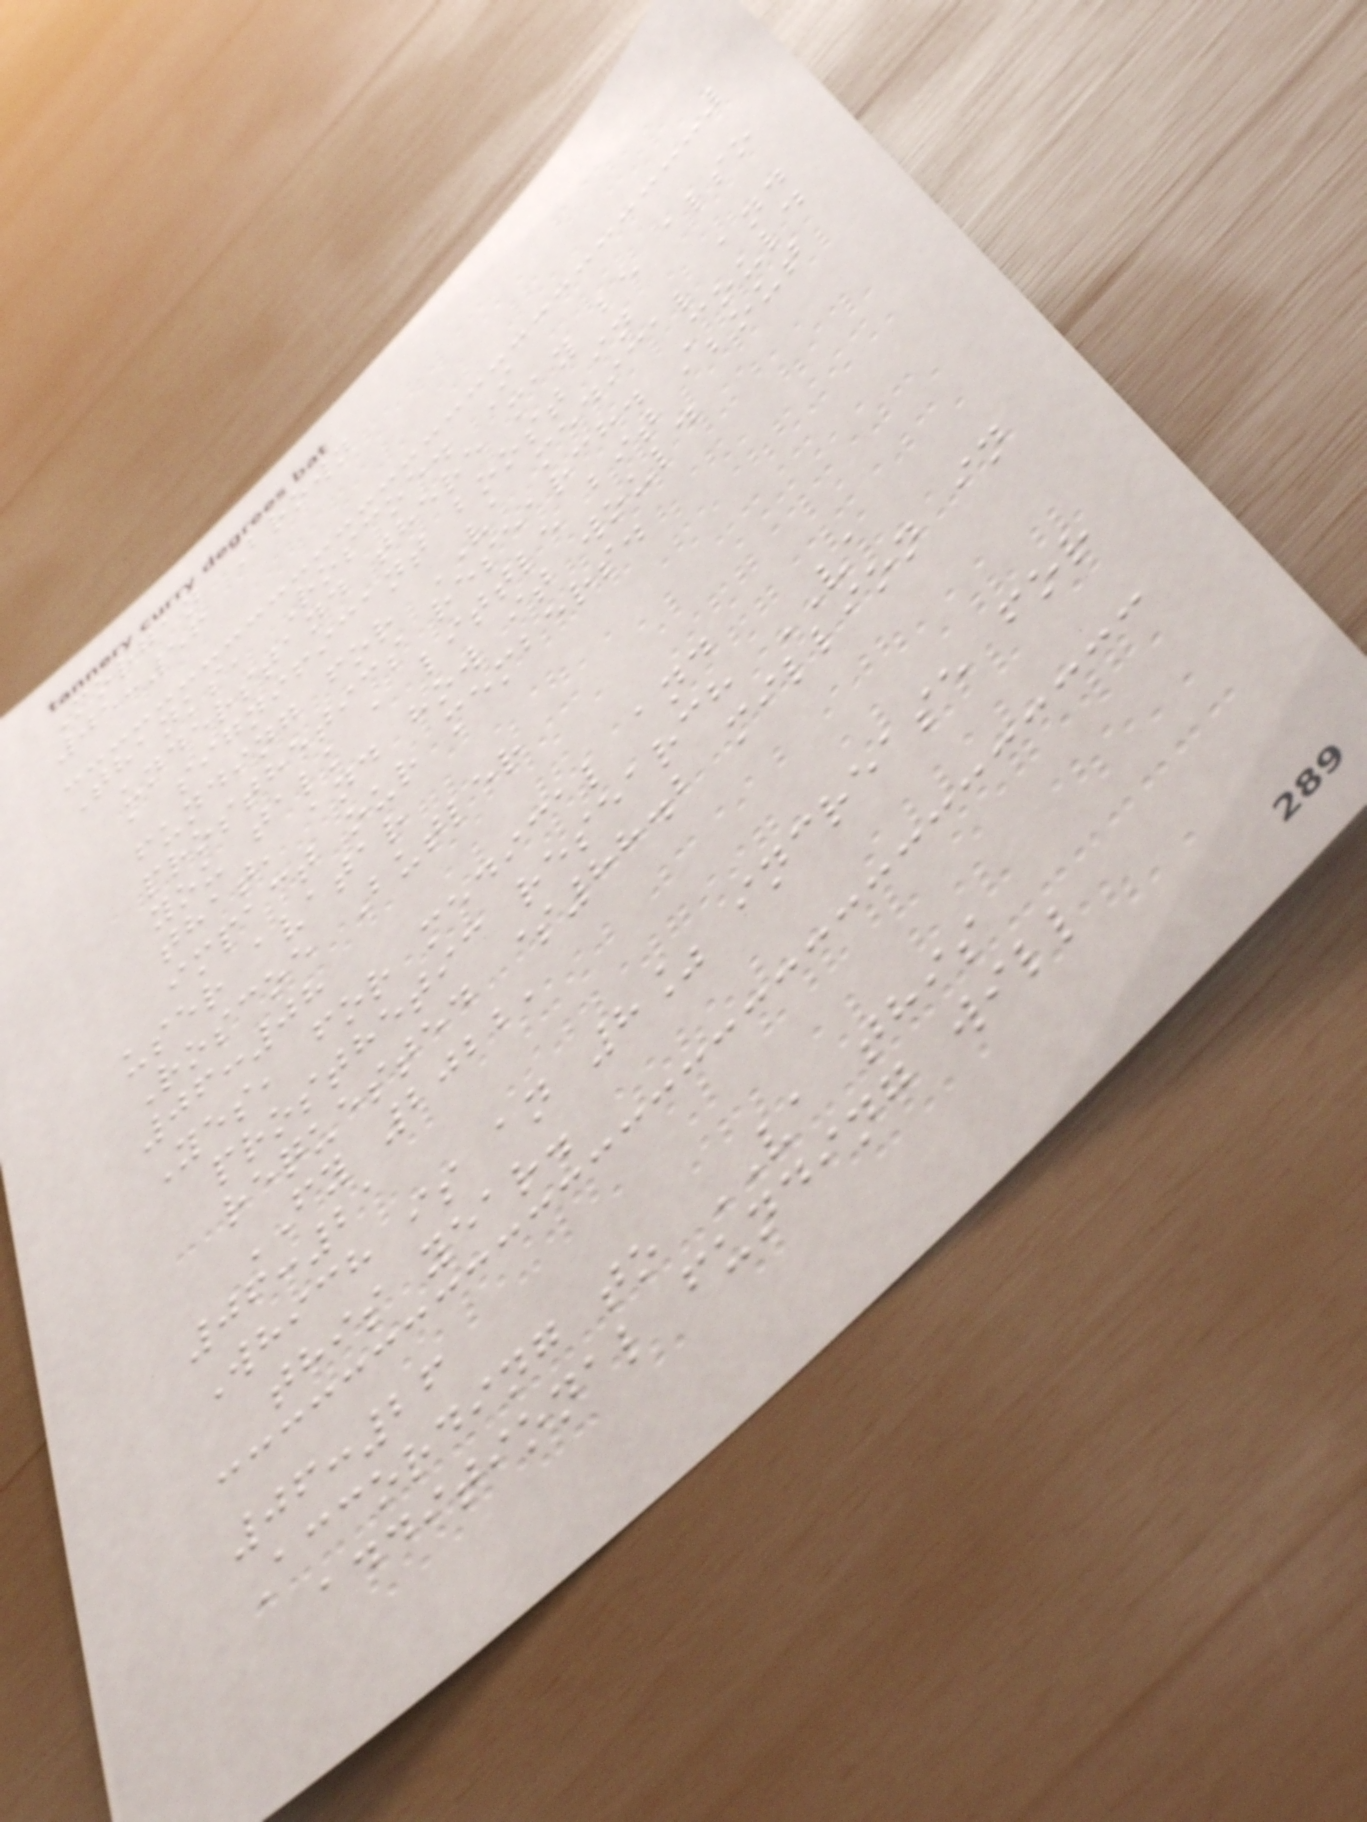Morgan Brown
05:56
Thanks, Roscoe. I
understand there may be also
a significant boost in
funding for VA medical and
prosthetics research. Could
you talk a little bit about
that, and how it would
impact our members.
user avatar
Roscoe Butler
06:08
Yes, for medical and
prosthetic research VA
requested $88.2 million in
FY 2022,
06:21
Which is an 8% increase for
this year.
06:26
According to VA this
additional funding will
